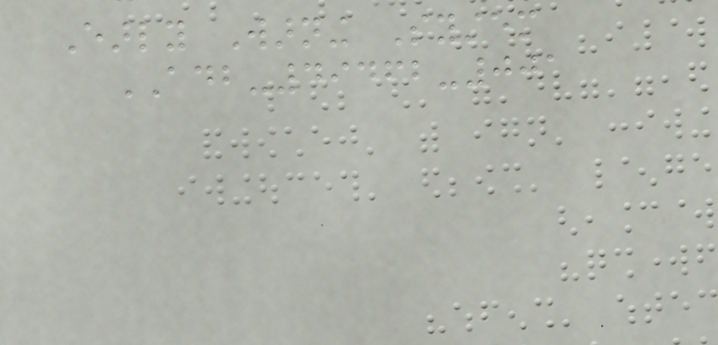Early Warning System
ADB-49462-001
